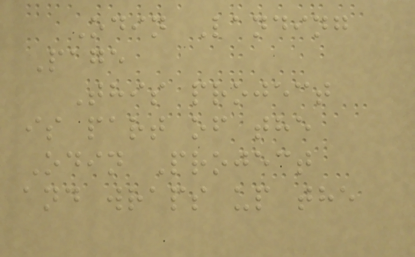Odin Landing
Page
This project
is part of the
Odin Project
and wraps up the
